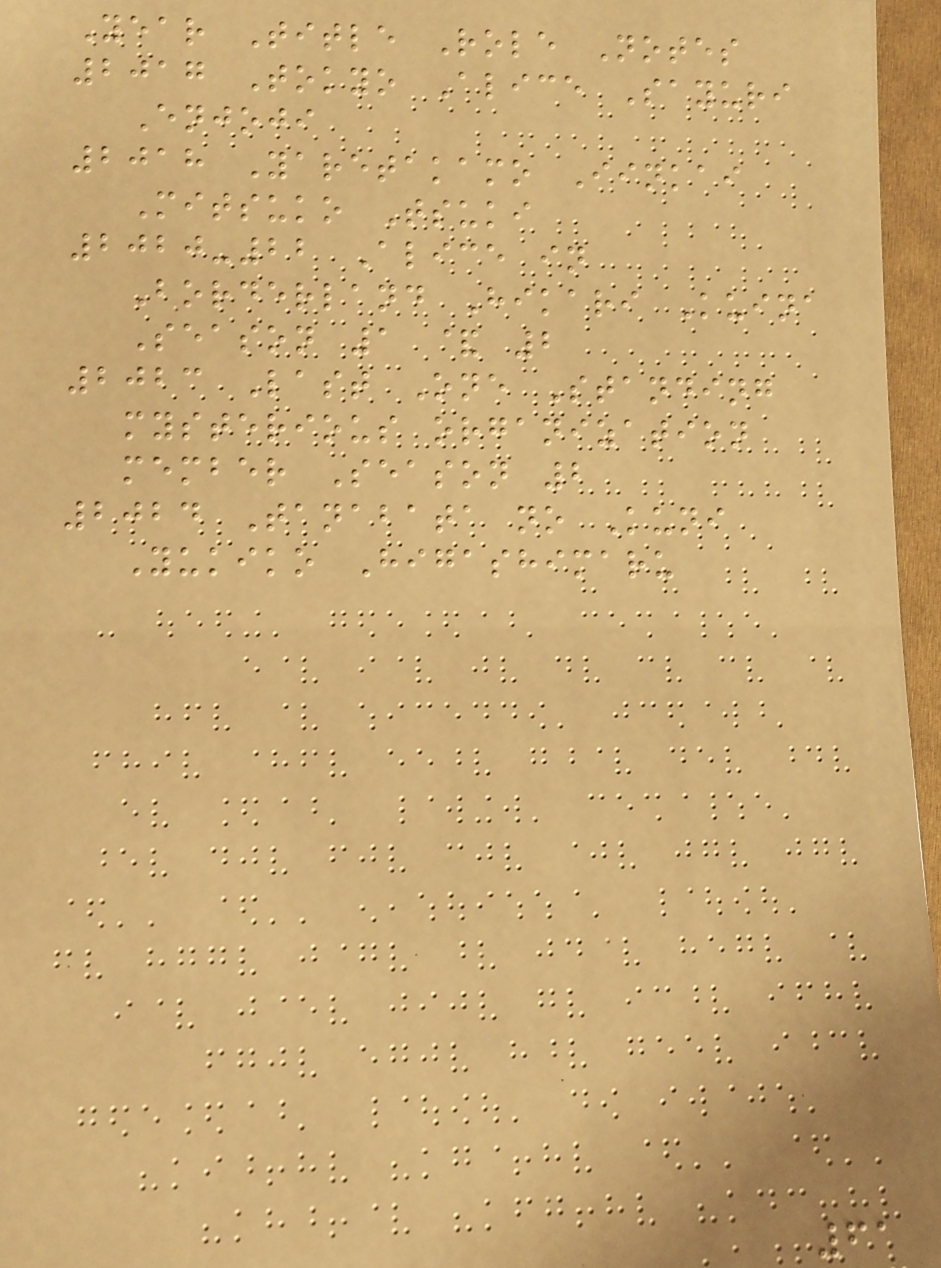Year Title Role Notes
2017 Tokyo Alice Sayuri
Enjoji
2018 Yaretakamo Iinkai
Mitsuko Tsuki
2020-22 Alice in
Borderland Hikari Kuina
Season 1 & 2
2023 Last One Standing
mysterious organization
member Season 2
2024 Tanabata no Kuni
Yukiko Higashimaru
61
